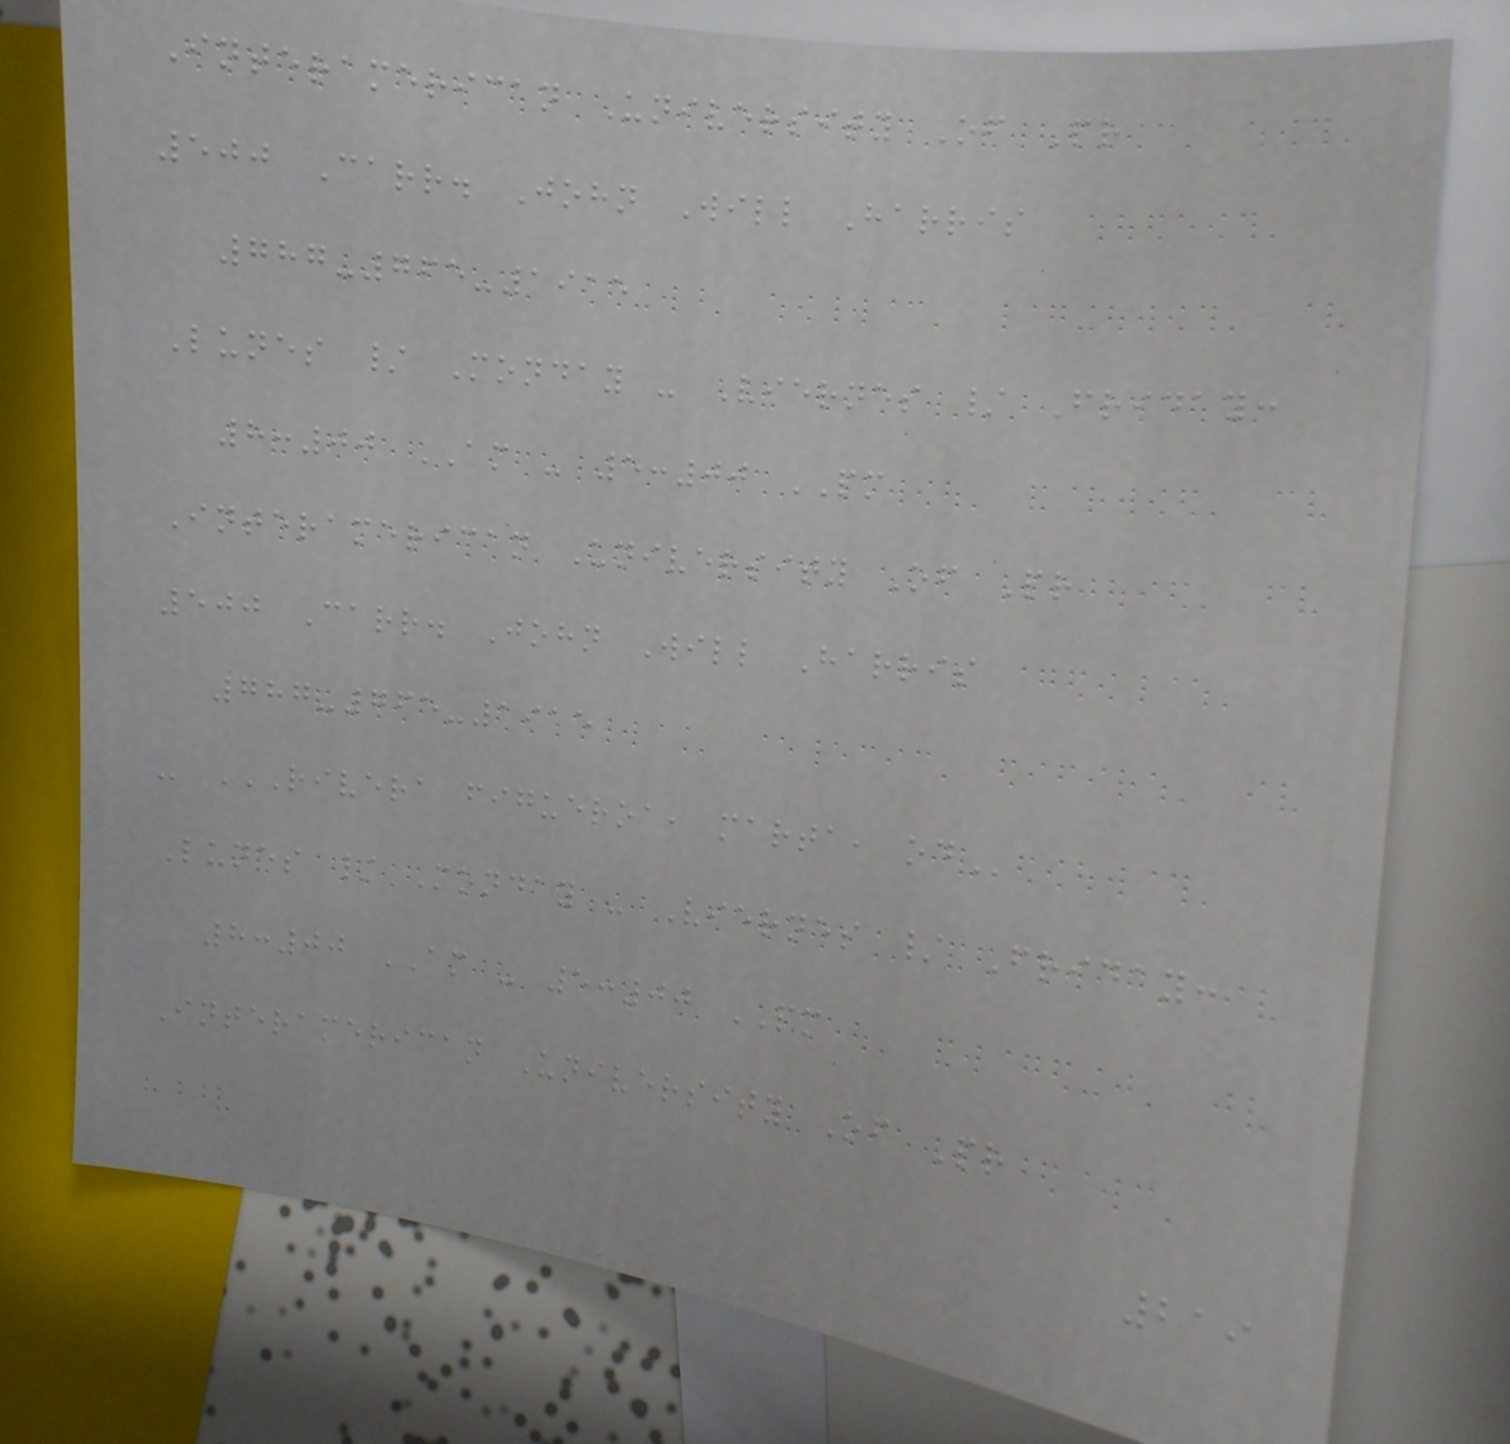Interamerican University Of Pr
500 Carr. John Will Harris
787-765-1915
Lunes / Monday - Viernes / Friday:
8:00 AM - 5:00 PM
Interamerican University Of Pr
500 Carr. John Will Harris
787-765-1915
- RIVERA FIGUEROA, MARTA, OD
Lunes / Monday - Viernes / Friday:
8:00 AM - 5:00 PM
Interamerican University Of Pr
219
